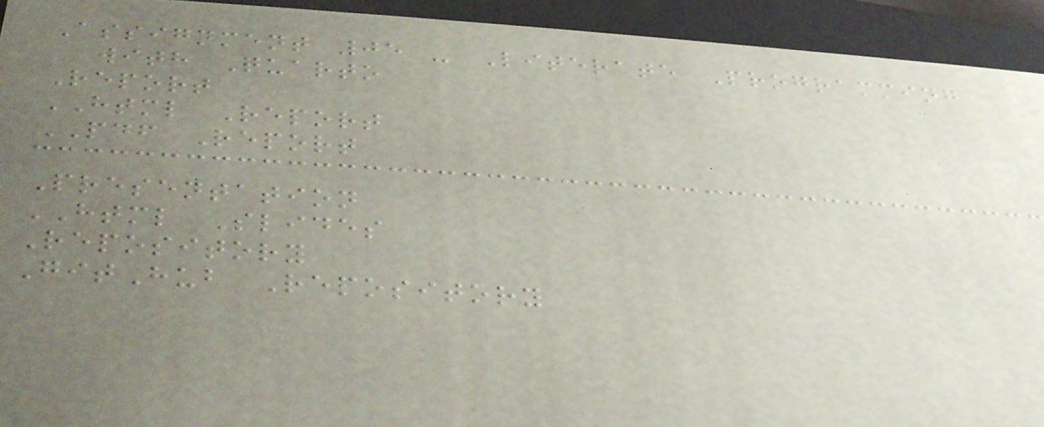Assignment 05 - Literate Programming
with Quarto
Report
HTML Report
PDF Report
Presentation
HTML Slides
Repository
GitHub Repository
